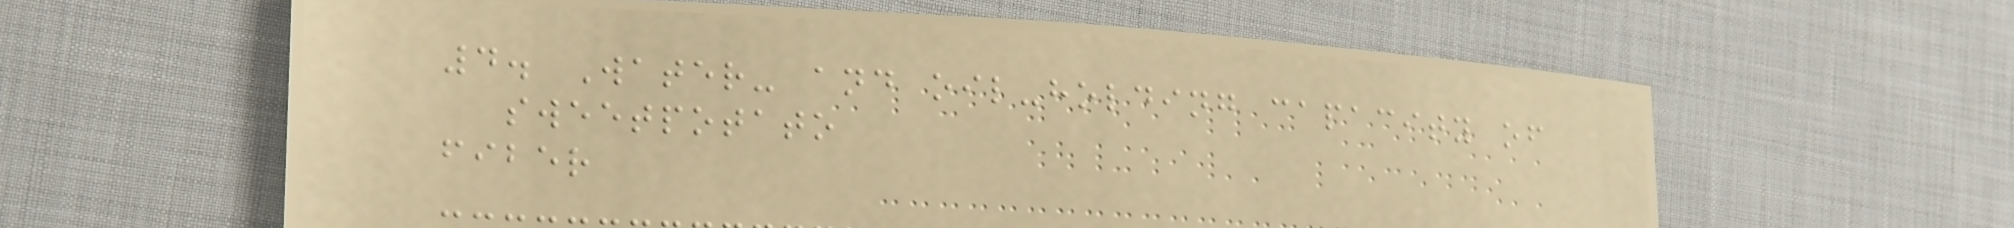4. Water- and oil-holding capacity of
sweetpotato
fiber
